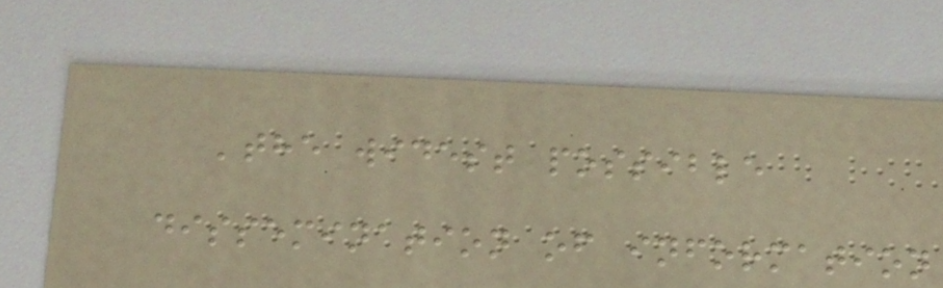'the widest possible
dissemination of information
